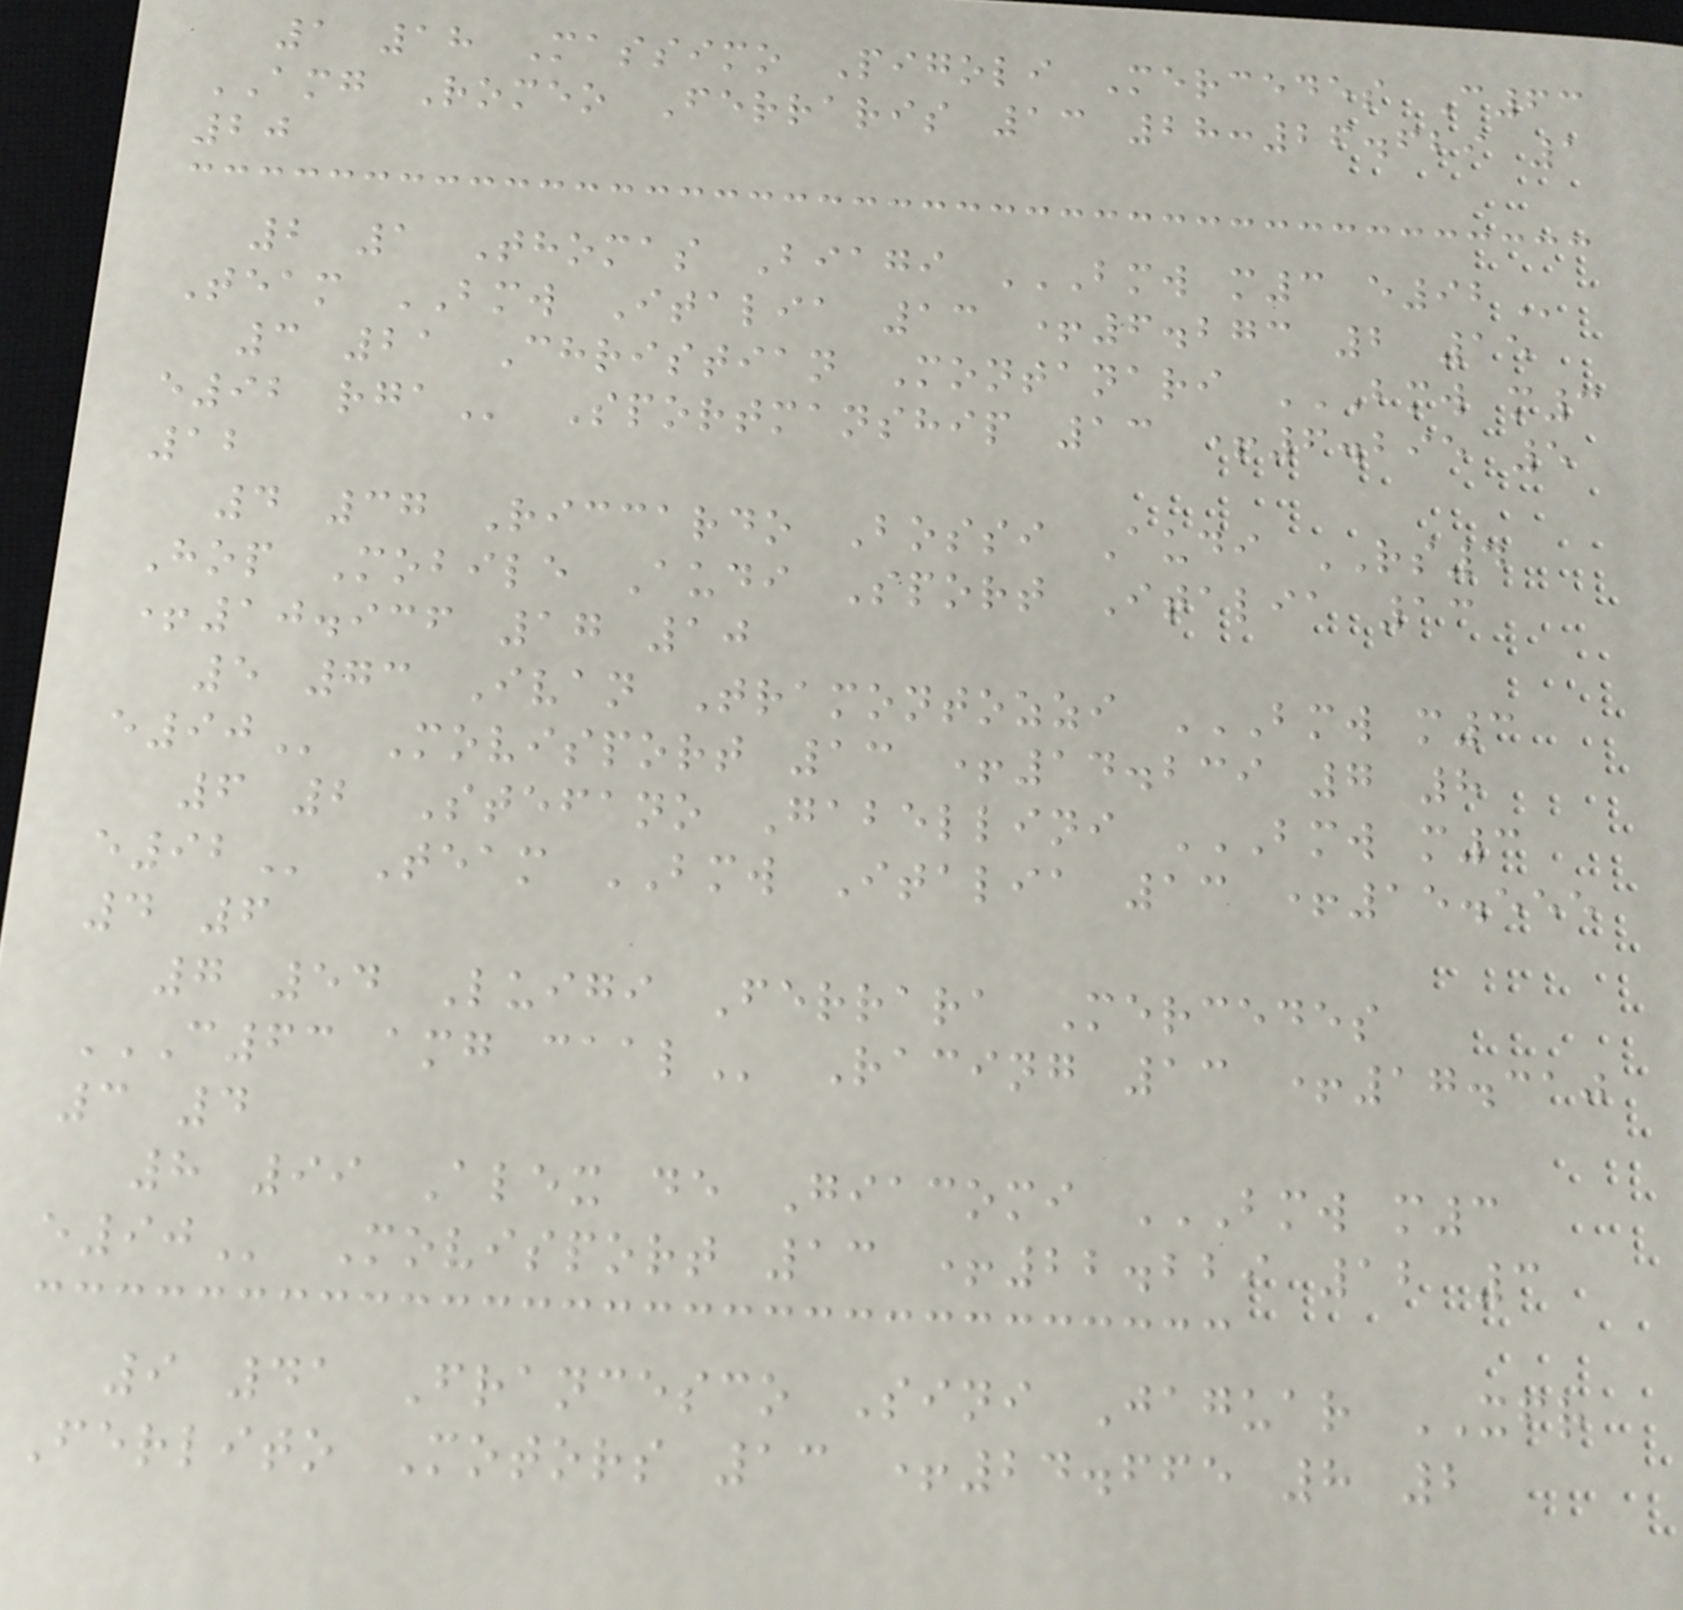1 18 Massimo Pigoli Mercedes C63
AMG Romeo Ferraris 13 28:26.629 1
20
2 1 Thomas Biagi BMW M3 E92
Team BMW Italia 13 +6.273 2 15
3 21 Christian Montanari BMW M3
E92 RGA Sportmanship 13 +6.295 5
12
4 37 Riccardo Bossi Audi RS4
Hop Mobile Audi Sport Italia 13
+10.936 17 10
5 73 Ivan Tramontozzi BMW M3
E90 Movisport 13 +14.239 7 8
6 2 Stefano Gabellini BMW M3
E92 Team BMW Italia 13 +15.555
4 6
7 54 Luigi Ferrara Mercedes
C63 AMG CAAL Racing 13 +17.310
3 4
8 99 Alex de Giacomi BMW M3
E90 Movisport 13 +22.229 12 3
9 41 Francesco Sini Jaguar XFR
Ferlito Motors 13 +24.665 8 2
